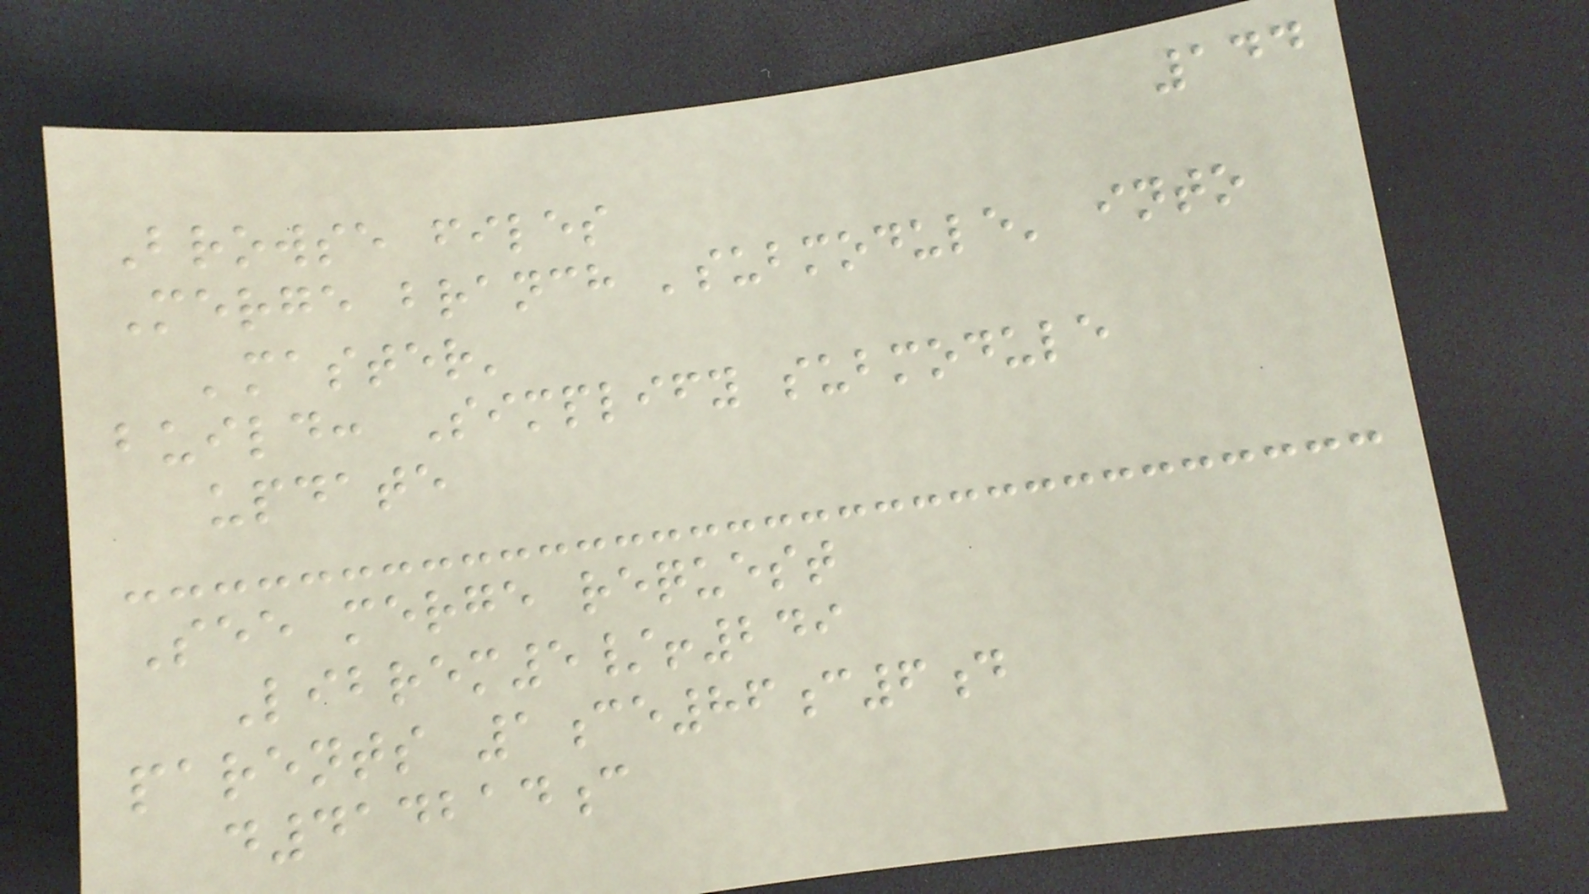144
Browse files
Merge branch 'submodule' into
'master'
build: Simplify submodule
update
See merge request
Librem5/!249
parents 1ce86c6d
d414214c
